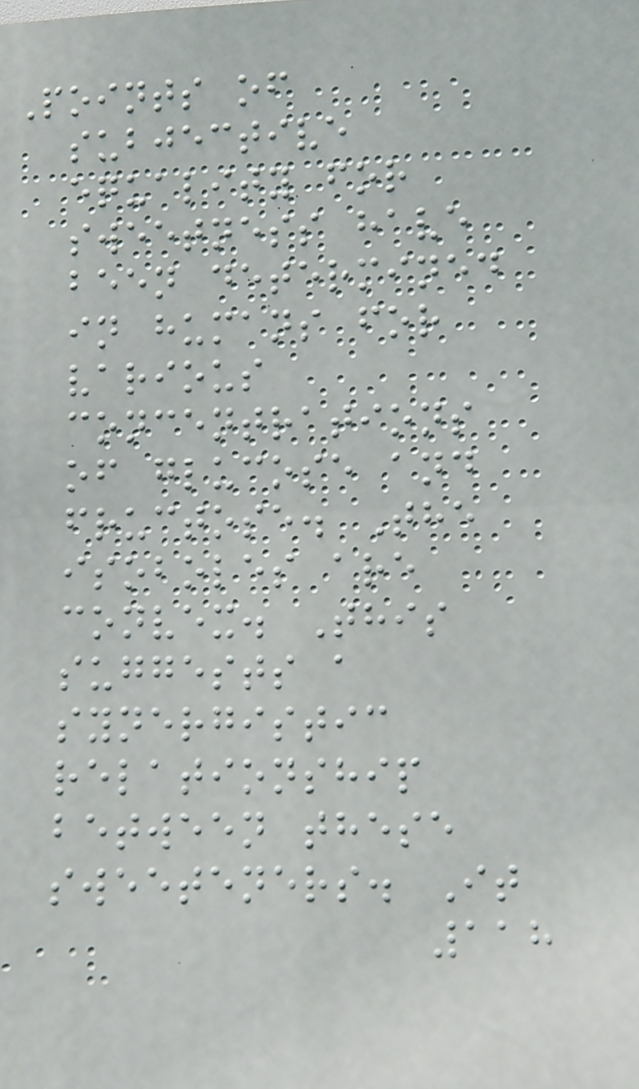Points of
subjective
equality for
sweetness have
been determined
in humans for
various
concentrations
of glucose and
fructose. The
isoboles are
convex. This
suggests a
synergistic
relationship
between these
sweeteners. It
118
